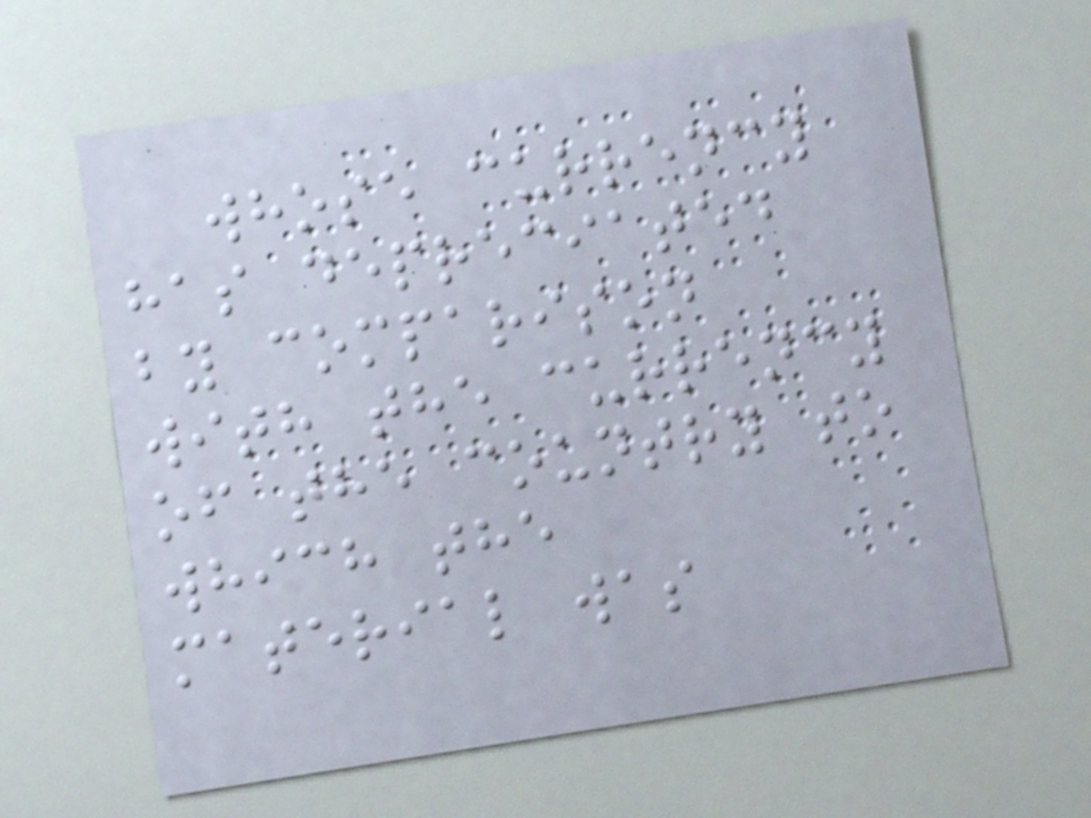whose currency
has depreciated
by comparison
with the currency
of the country to
which the
material was
